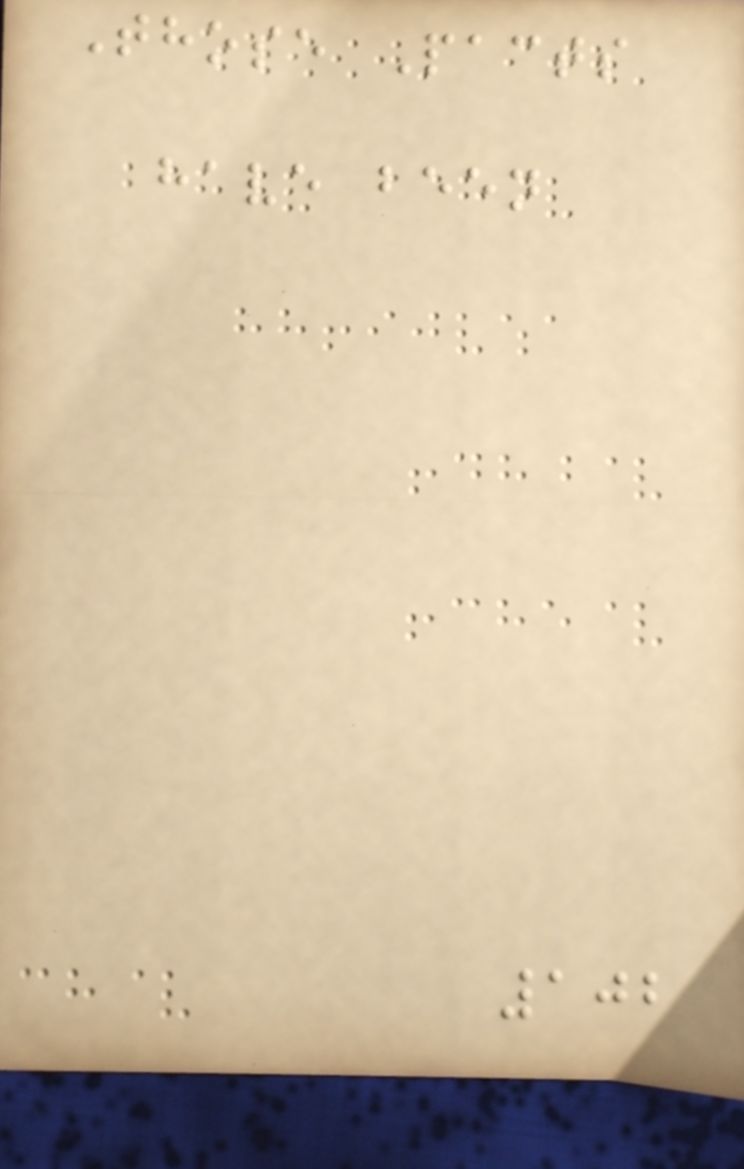Those Pacts
have been
102
